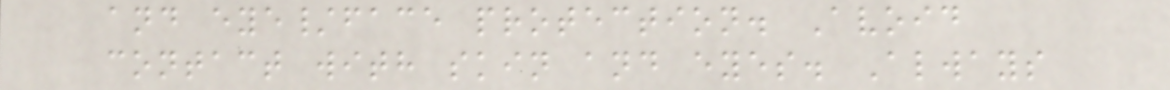and eye/face protection. Avoid
contact with skin and eyes. Always
